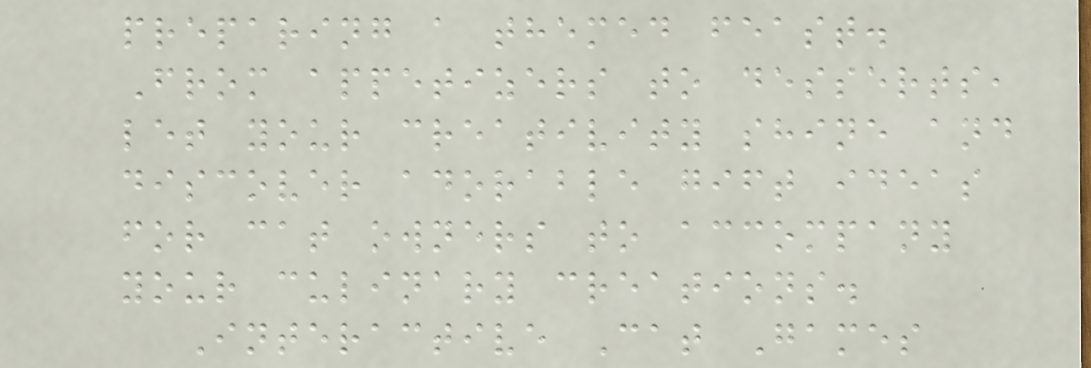preparing a themed feast.
From appetizers to desserts,
let your creativity shine and
discover adorable gift ideas
for cat owners to accompany
your culinary creations.
Interactive Cat Games
